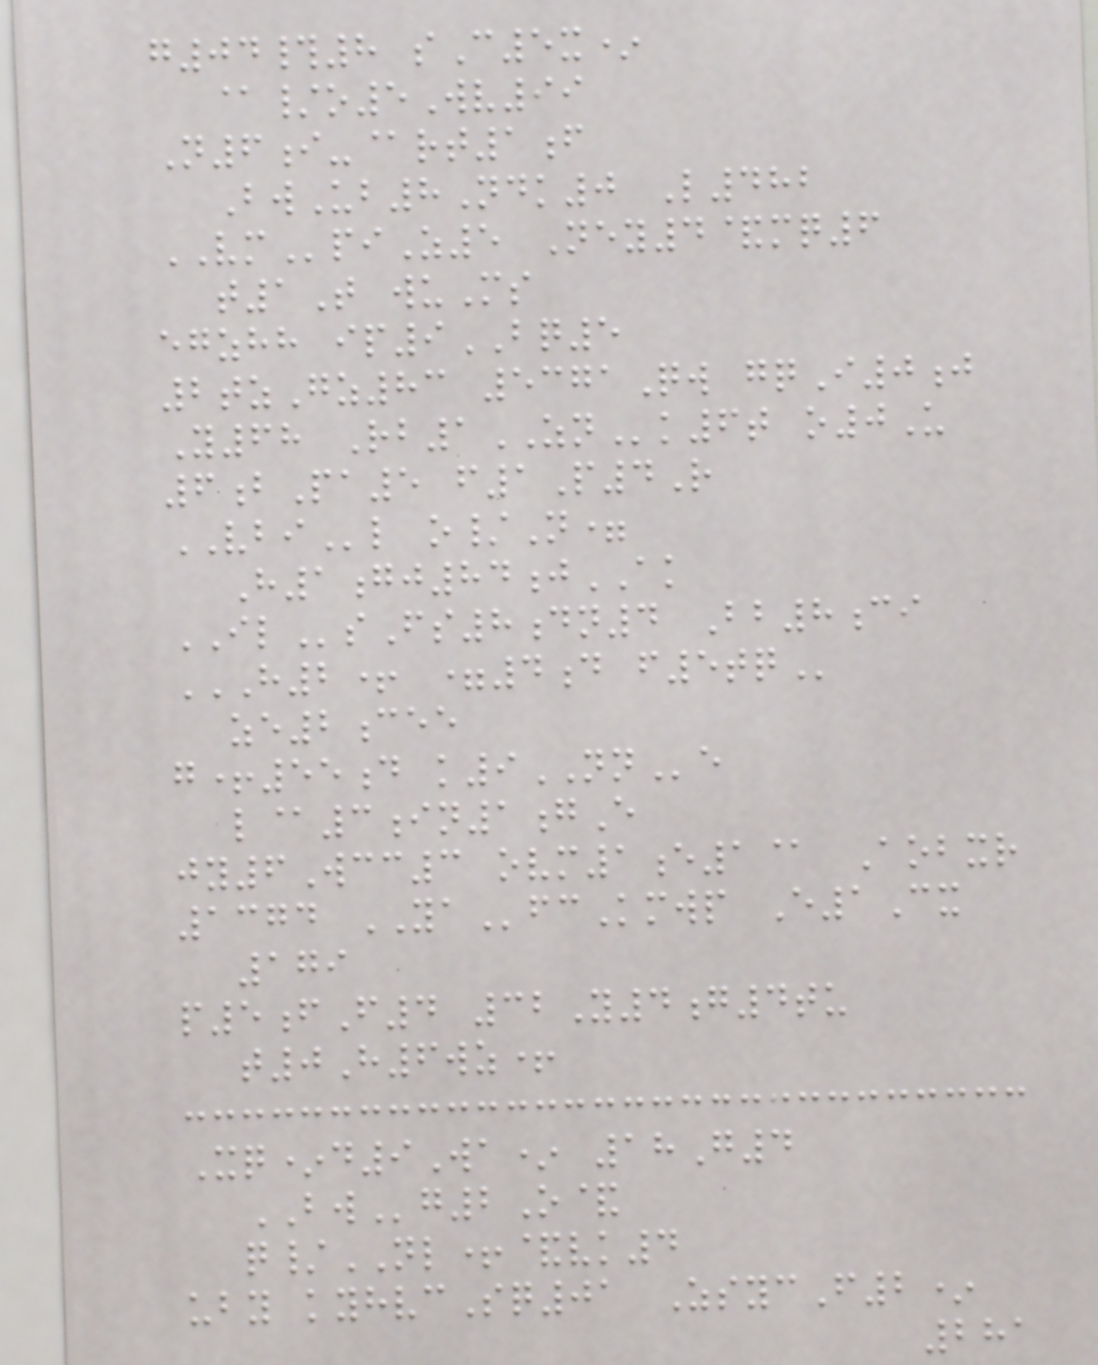g04#8 sC5x*
@/o5Wv99
N6i-@rt1f
BwUb8Ndk0 L482
VMpiZ5 Ney4&mq6
t1T wuMs
egzhh ip9BQ5
2tzGz83 5371Qw gqI0j
Y68 Rb1ZNk6t o0U
6bPa5 f1P4R
VBIl o/N=
H1gj84jAK
ILsFs8dn4 Bb8ci
H2+ =4D F5TQ
ze2cee
g+55d k9NNe
l@3in1gE
jy6Wcc3 ovm1e1@ Aobxr
1374 YAfcKmwp E1Cx
179
p5fF4 32Y4g4tu
t0H6wz+
Xq*d9Wa* 18G4
BWg2O&
q/NL+&vk4
uby kyhvcSq01 ZsycF2*
281
